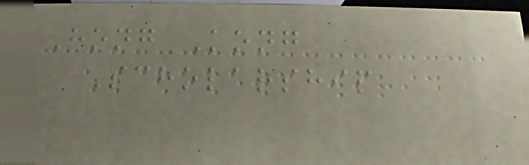Hong Kong
Scholarship
